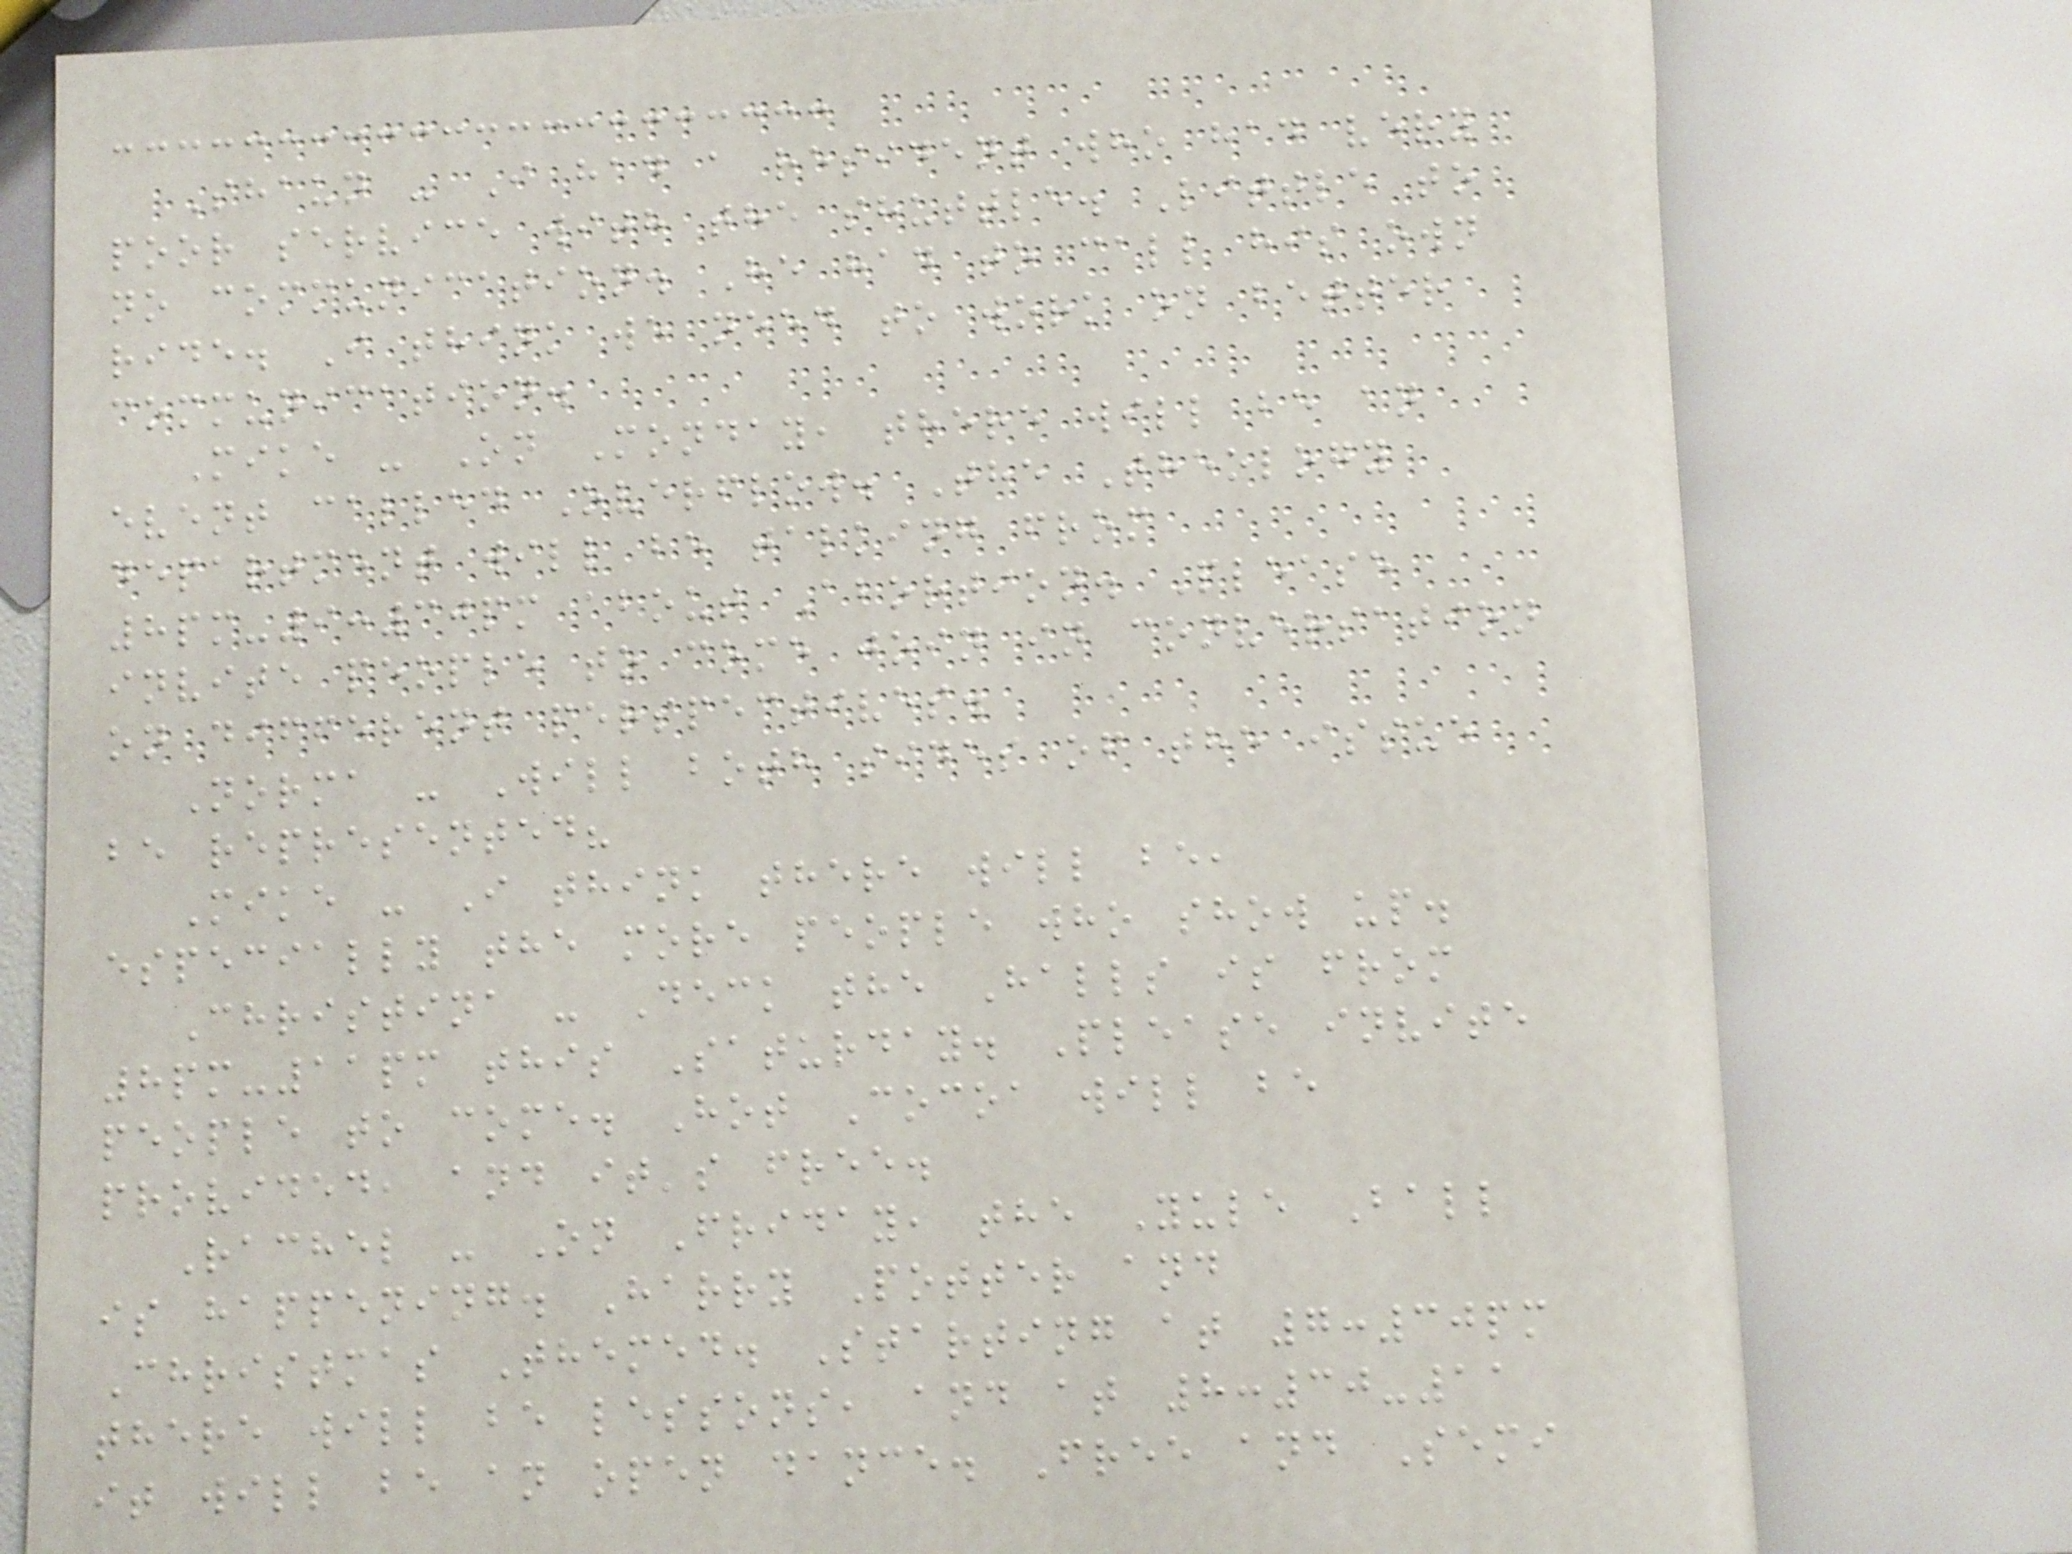Shaun - I had a resident who had very
poor service with the shuttle. Little to
no communication. He had to call his own
ride. I think we need to work on better
communication.
Mike - On Monday, there will be an
event called Overflow. The Theology
department will be talking from
8pm-9:30pm about Abortion. Please
invite people to come join in conversation
on different perspectives.
Norma - Will both sides of the issue
be represented?
Mike - I think there will be,
especially the more people who show up.
Christina - Deck the Halls is from
8pm-11pm this Saturday. Please invite
people to come. Hot Cocoa will be
provided, and it's free.
Rachel - On Friday, the Yule Ball
is happening. Harry Potter and
Christmas Themed. Starting at 7:30pm
there will be lessons, and at 8:30-11
it will be an open dance. Free and Semi
